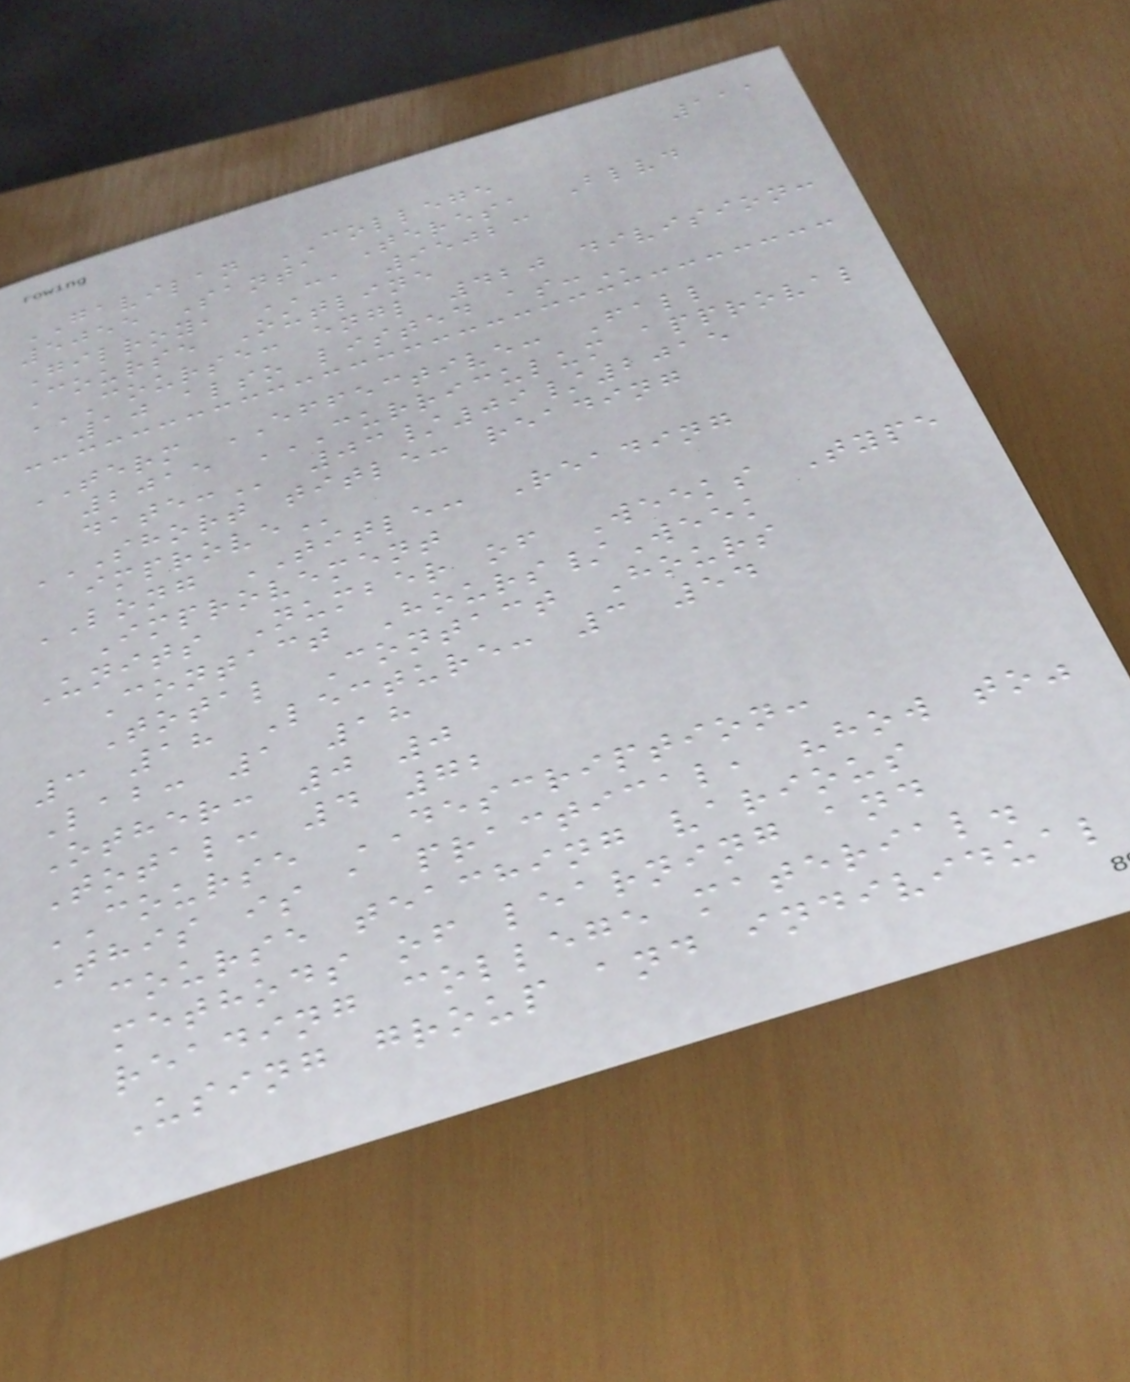111
GAVILAN COLLEGE
5055 Santa Teresa Blvd
Gilroy, CA 95023
Course Outline
COURSE: ENGL 420 DIVISION:
10 ALSO LISTED AS:
TERM EFFECTIVE: Fall
2015 CURRICULUM APPROVAL
DATE: 03/09/2015
SHORT TITLE: READING
IMPROVE
LONG TITLE: Reading
Improvement
Units Number of Weeks Type
Contact Hours/Week
Total Contact Hours
3 18 Lecture: 3 54
Lab: 1 18
Other: 0 0
Total: 4 72
COURSE DESCRIPTION:
This is a practical, "how to"
course teaching various
methods of learning and
reading college material.
Using group and individual
